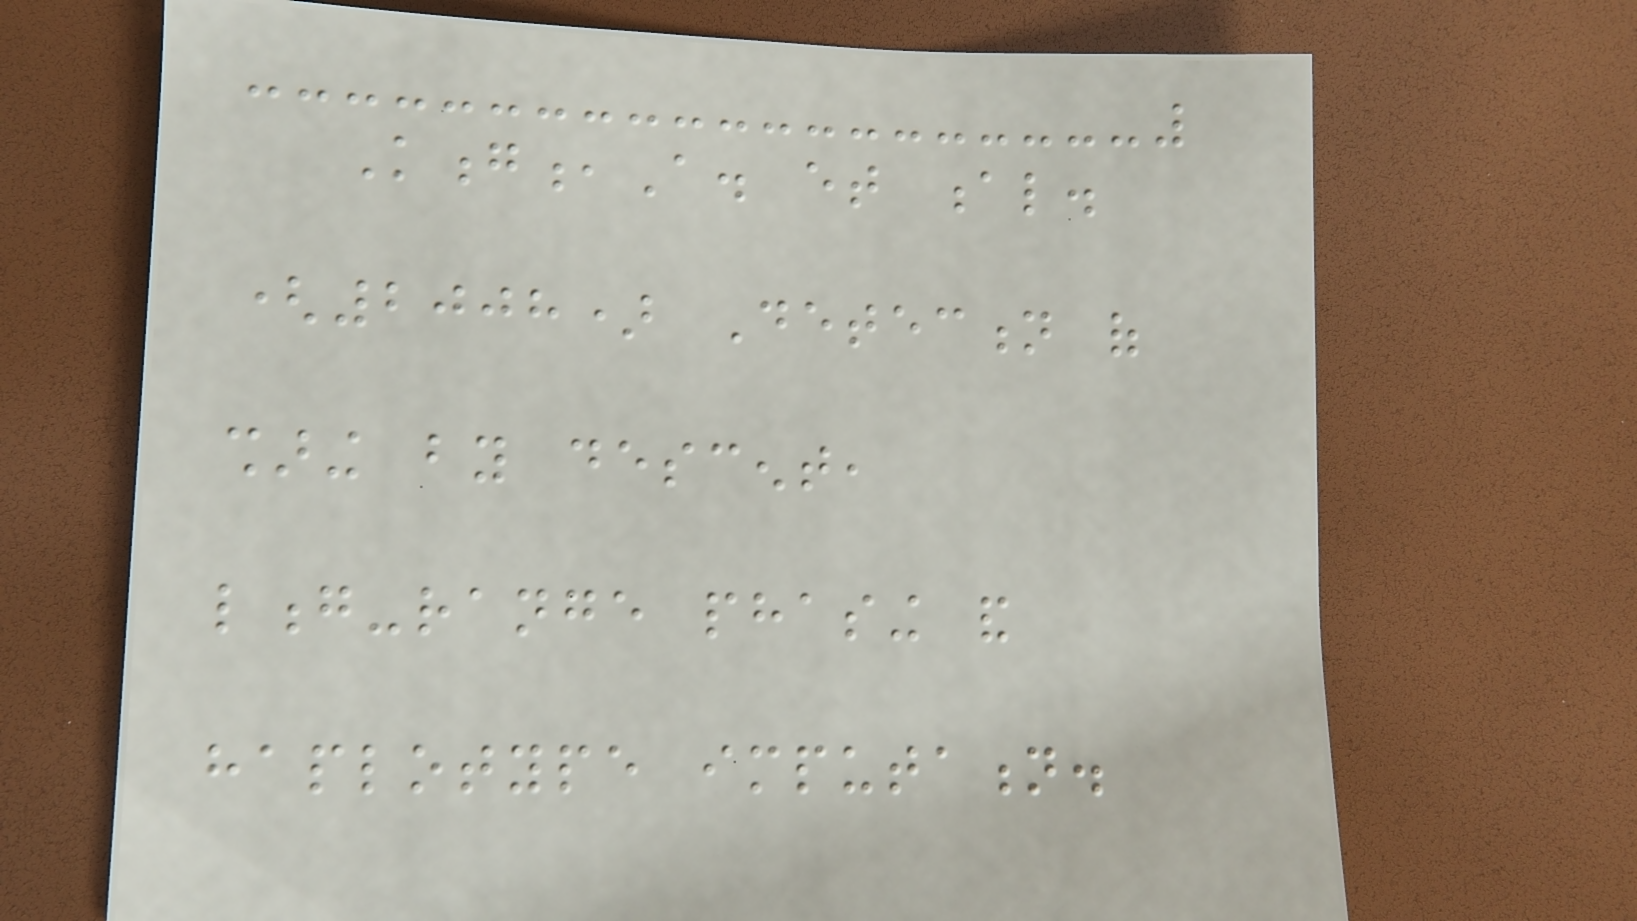Kong,A. et al.
(2008) Detection of
sharing by descent,
long-range phasing and
haplotype imputation.
